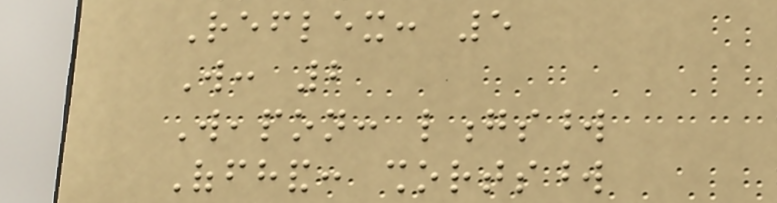Reflex: 5
Will: 2
Weapon: longsword
Offhand: shortsword
